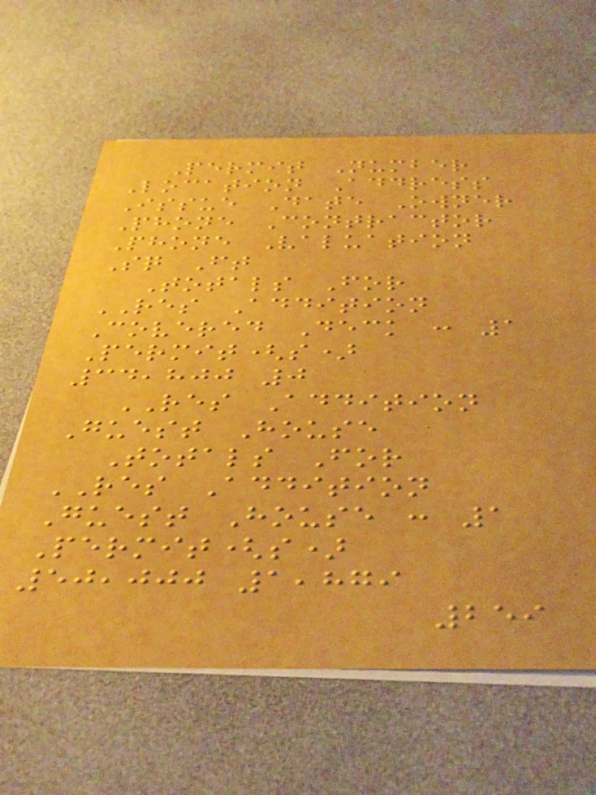Permit Number
Location Address
Issue Date Owner
Phone Contractor
Phone Valuation
Sq Ft
Totals For
RES Addition
Covered Deck : 1
Permit(s)
34,800 0
RES Addition
Guest House
Totals For
RES Addition
Guest House : 1
Permit(s)
50,000 1,879
259
